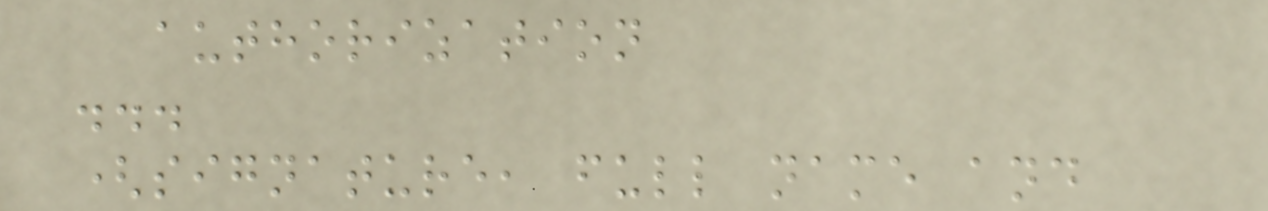authorization
...
(signature, full name and
